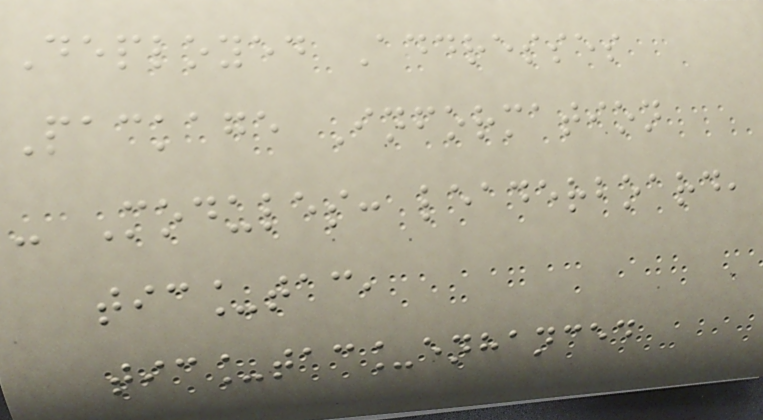Deployed Addresses
Package Information
- Modules: leaderboard,
tic_tac,
tic_tac_enhanced
